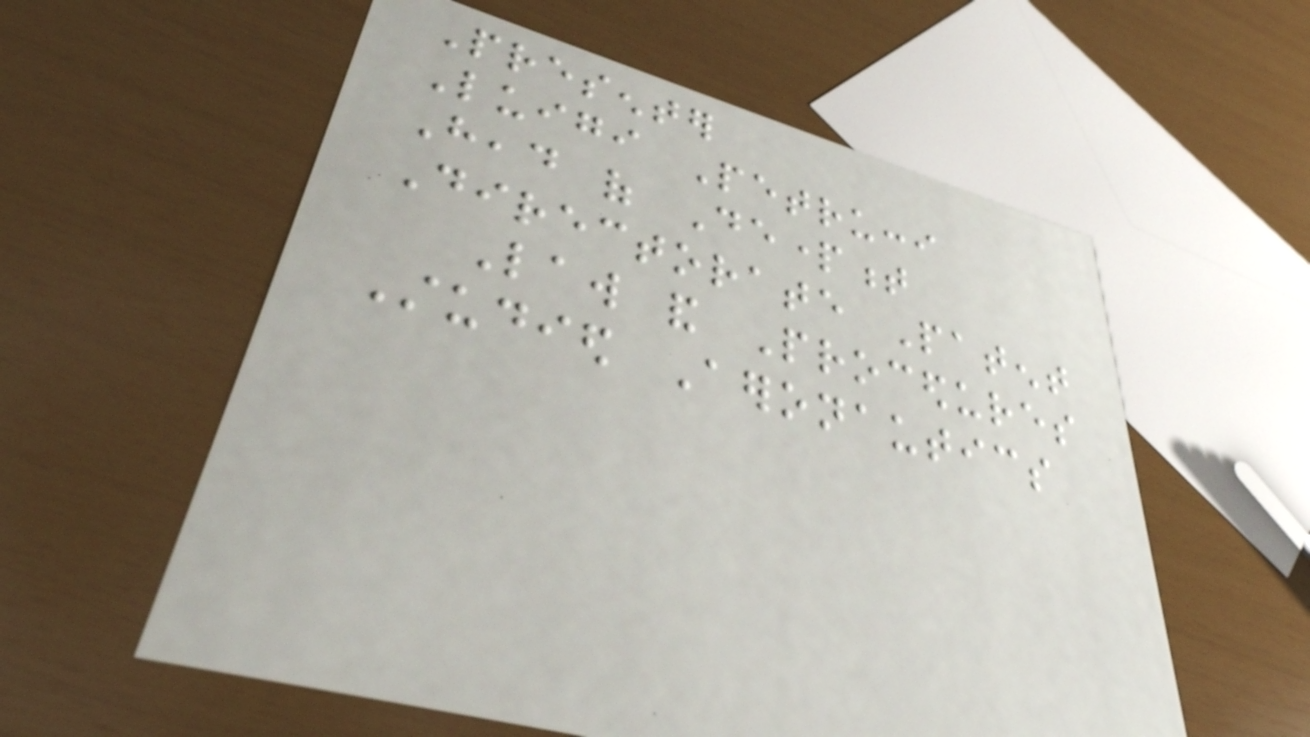Presenter
Luigi Petrucci
Head of Department
Directorate Patent
Law and Procedures
Studied Aeronautics
